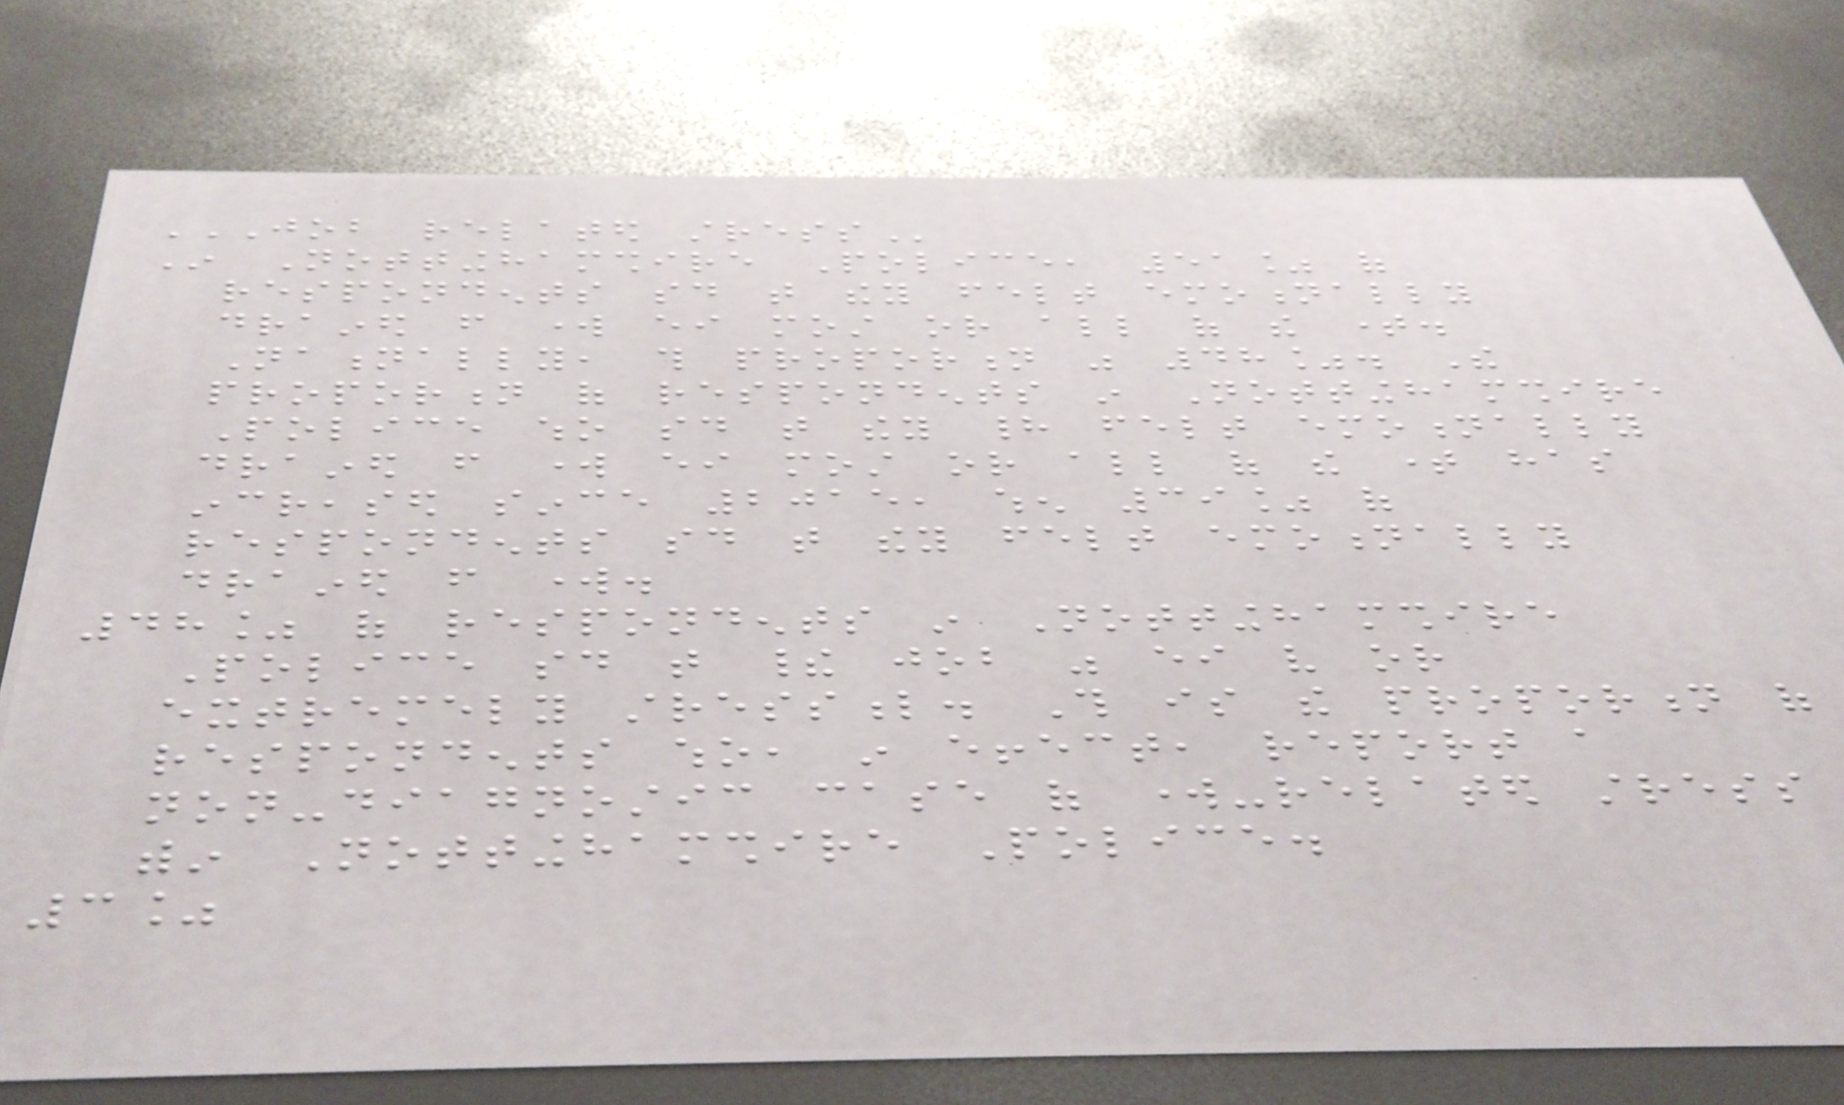JOB RELATED STRESS
In Nottinghamshire Police, 51% of
respondents said that they felt emotionally
drained from work either most or all of the time.
Nationally, this proportion was 48%. The
proportion of respondents in Nottinghamshire
Police who said that they had felt emotionally
drained from work either most or all of the time has
increased since 2015, when 39% of
respondents said that they felt emotionally
drained from work.
48% of respondents in Nottinghamshire
Police said that their job was either very or
extremely stressful. This is the proportion of
respondents who, in effect, report a
non-diagnostic case of work-related stress
within Nottinghamshire Police.
3%
